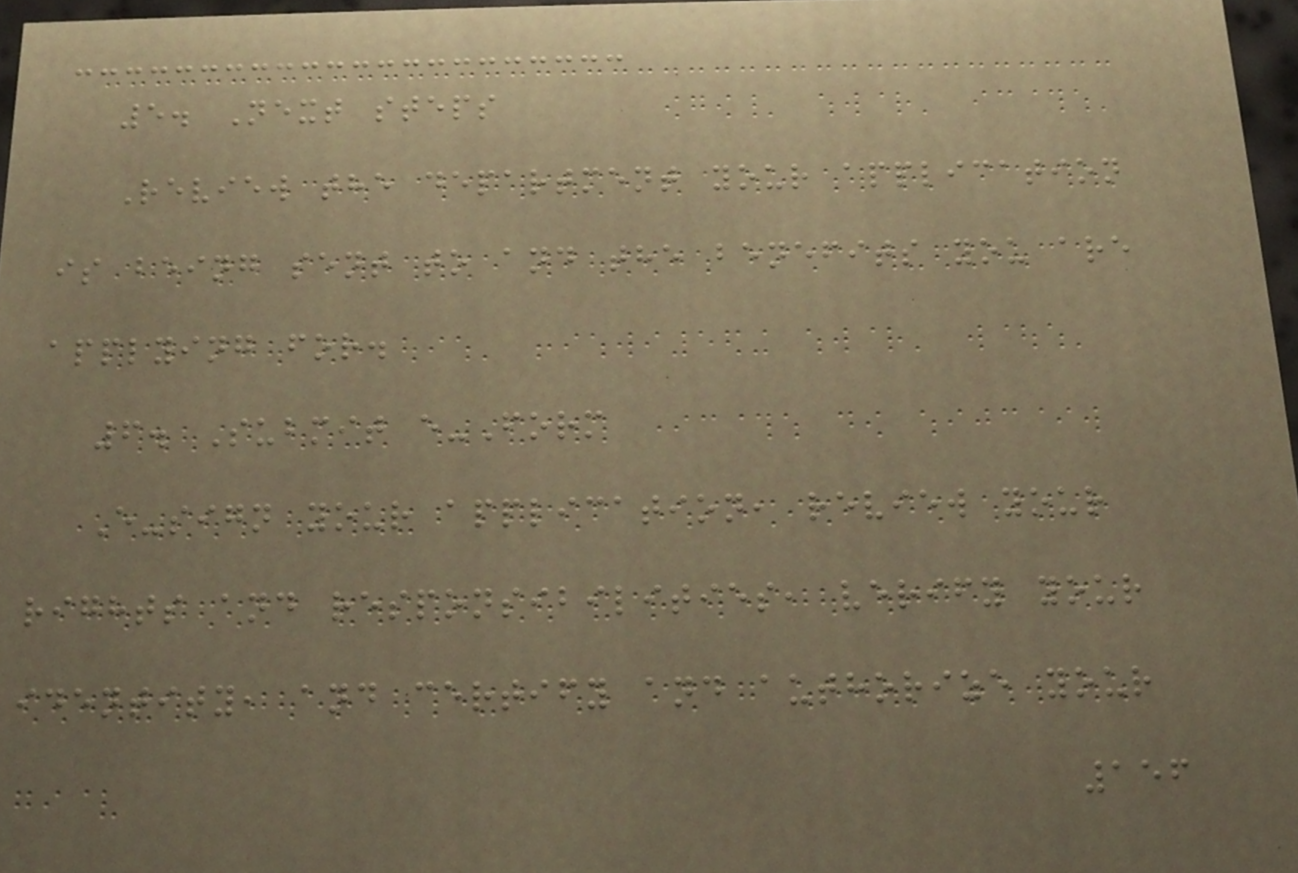5. Next steps
Review the department your application
is being sent to and the benefits you are
applying for.
6. Submit e-Form
E-sign your application, review your
rights and responsibilities, verify your
identity, and certify and authorize your
156
